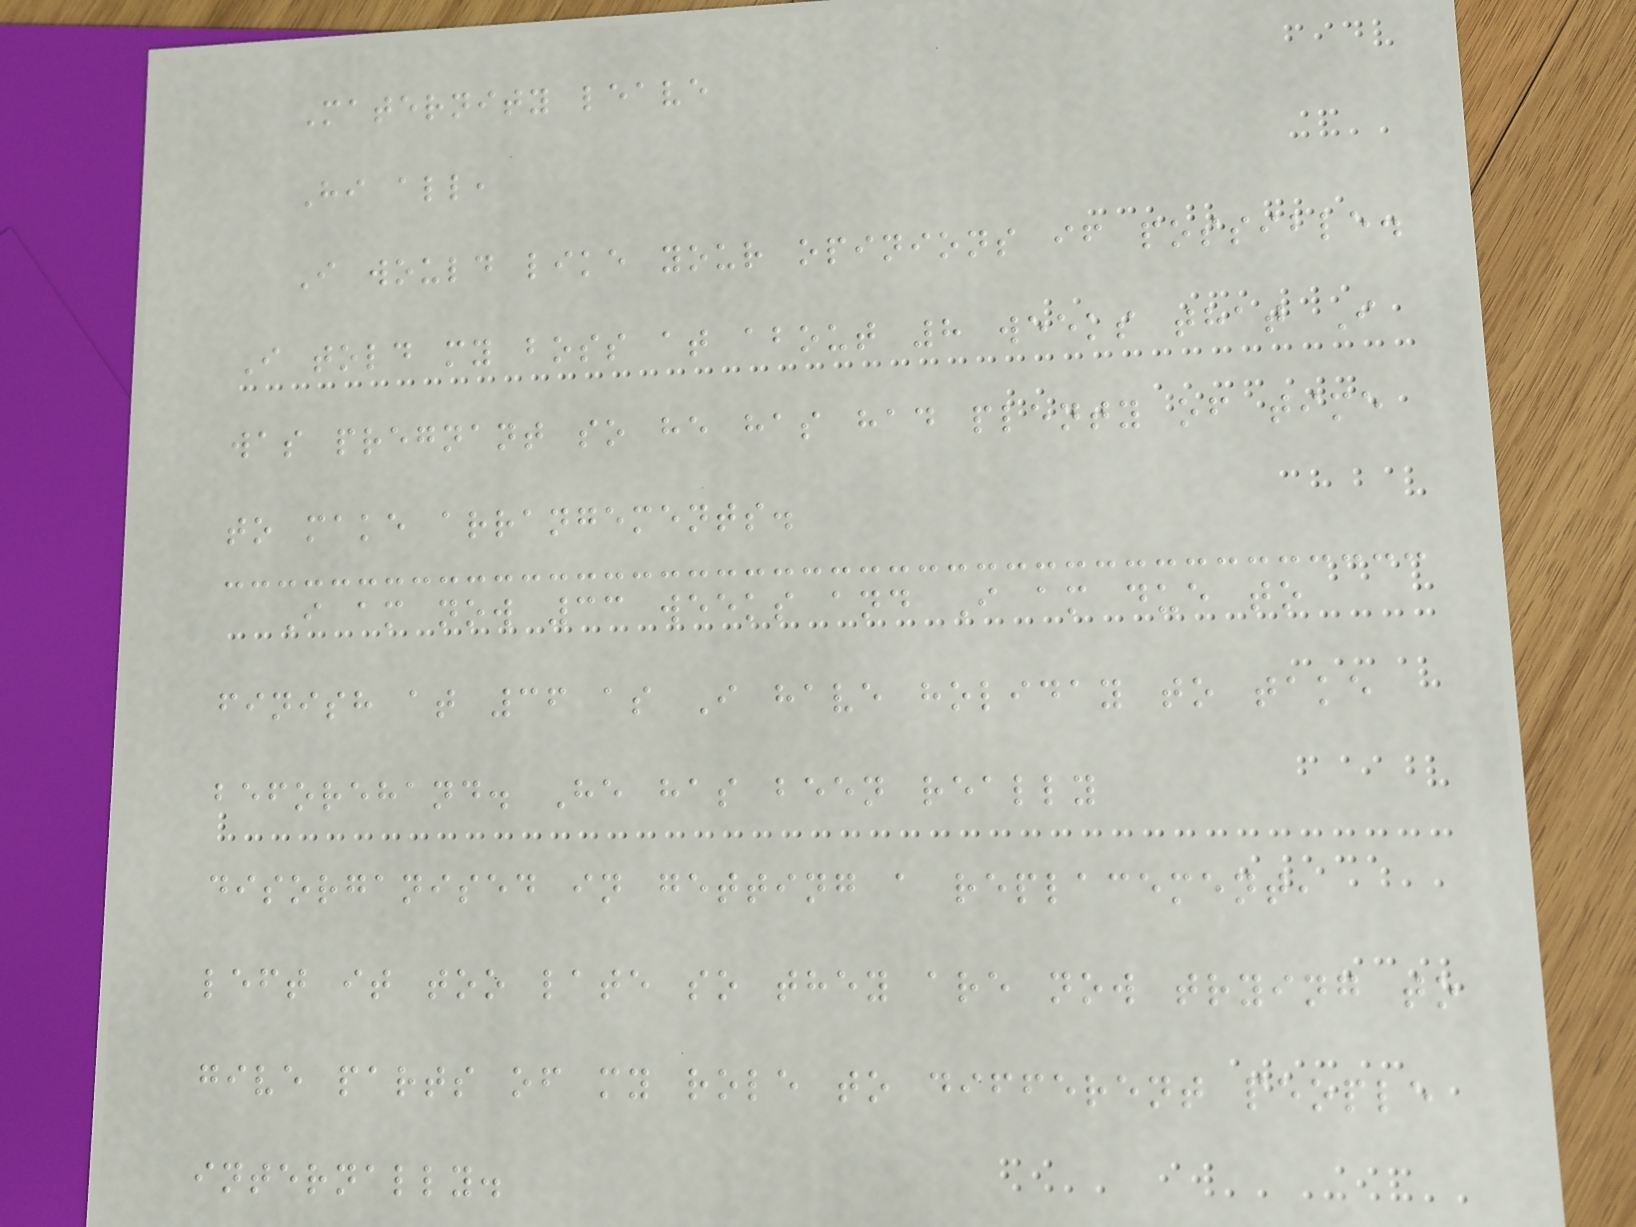Maternity leave
Hi all,
I would like your opinions if possible.
I told my boss at about 8 weeks that I
was pregnant so he has had plenty of time
to make arrangements.
I am now 33 weeks and I am due to
finish at 36 as I have holiday to take
beforehand. He has been really
disorganised in getting a replacement,
left it too late so they are now trying to
give parts of my role to different people
internally.
